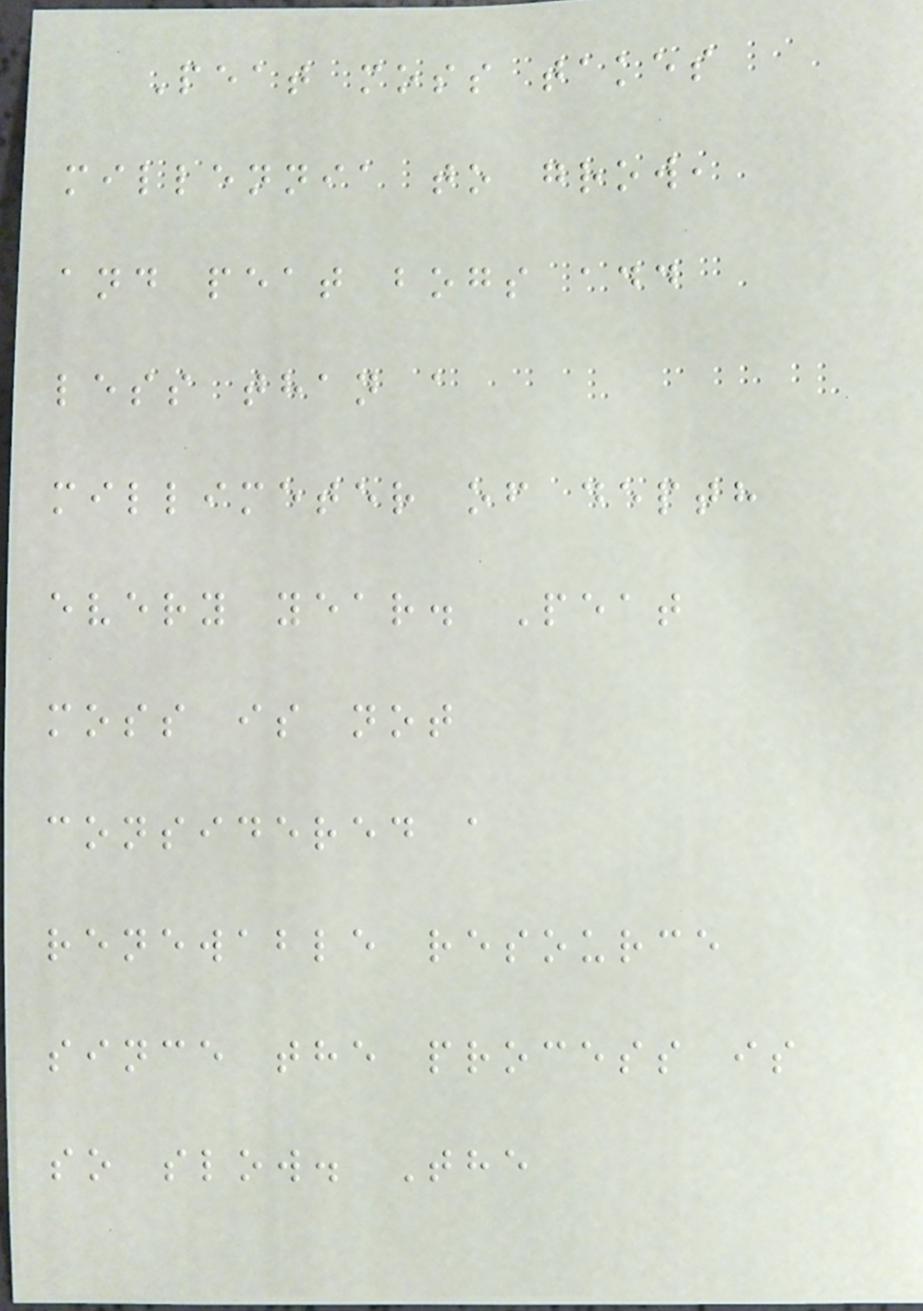Peat moss takes
millennia to grow,
and peat bogs add
less than a
millimeter of depth
every year. Peat
moss is not
considered a
renewable resource
since the process is
so slow. The
